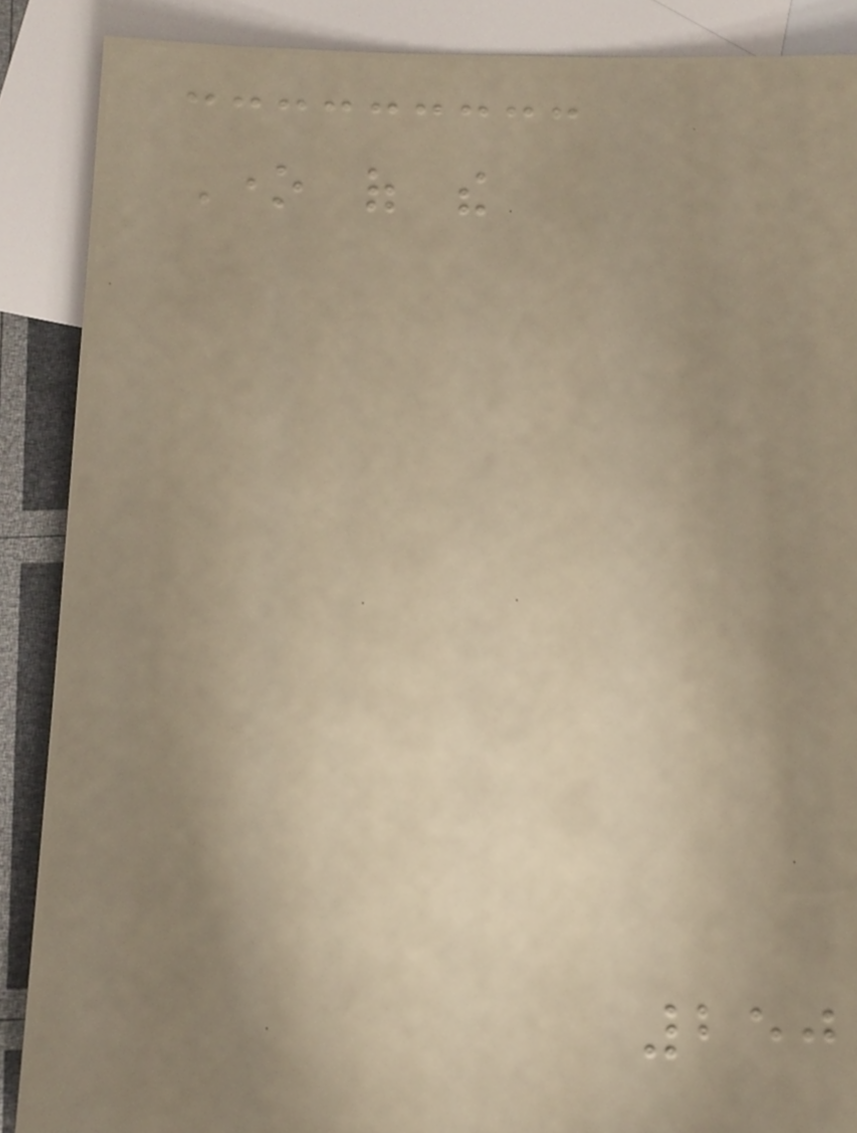One of the
250
